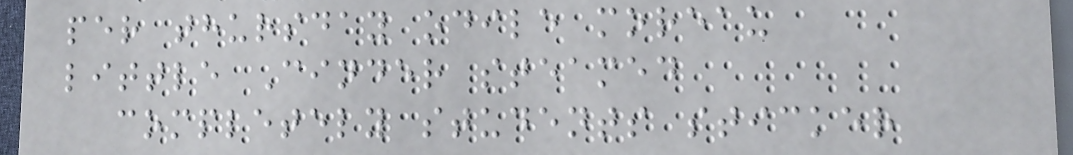per thursday odile moreau
little Cinder steamed
completely students sticker
